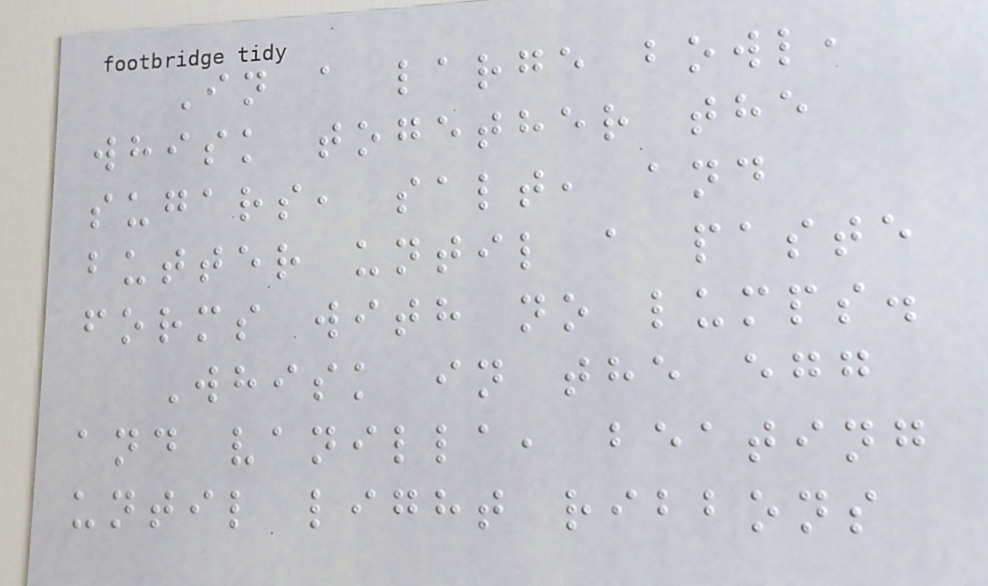In a large bowl,
whisk together the
sugars, salt, and
butter until a paste
forms with no lumps.
Whisk in the egg
and vanilla, beating
until light ribbons
